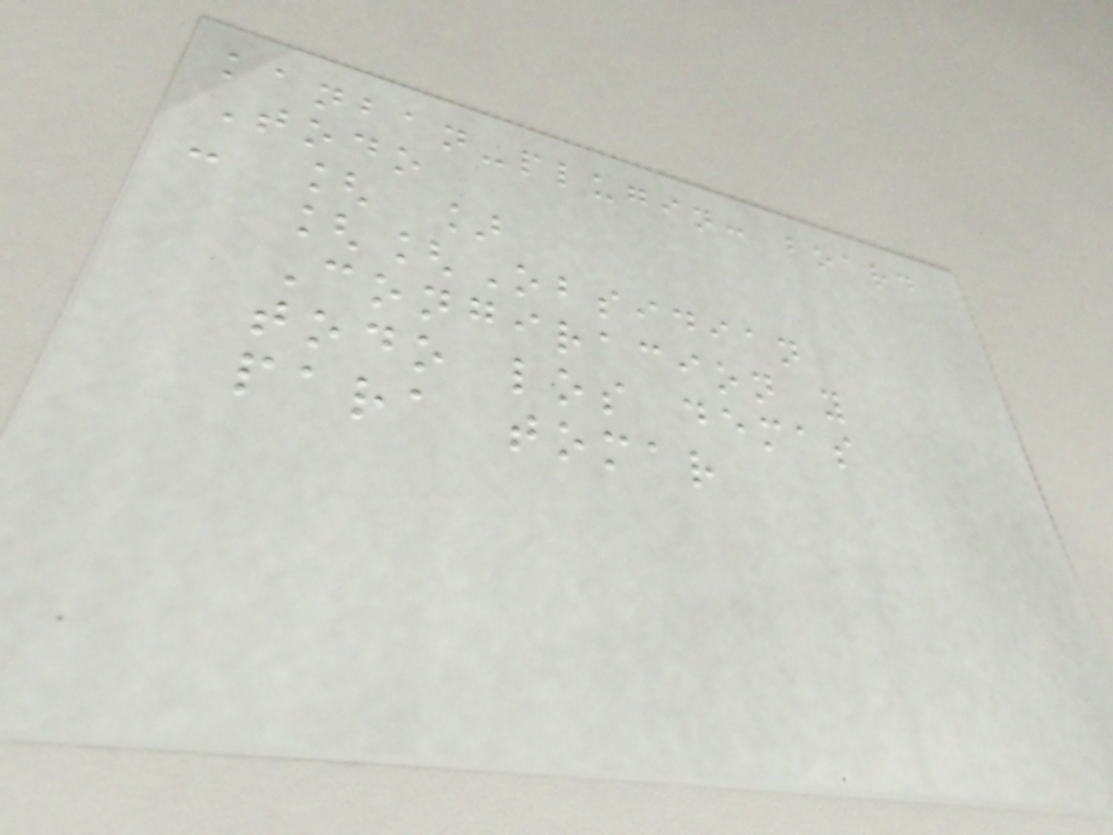kanban-plugin: board
Todo
- [ ]
[[Obsidian
Congiracion y
todo los demas
para tomar
